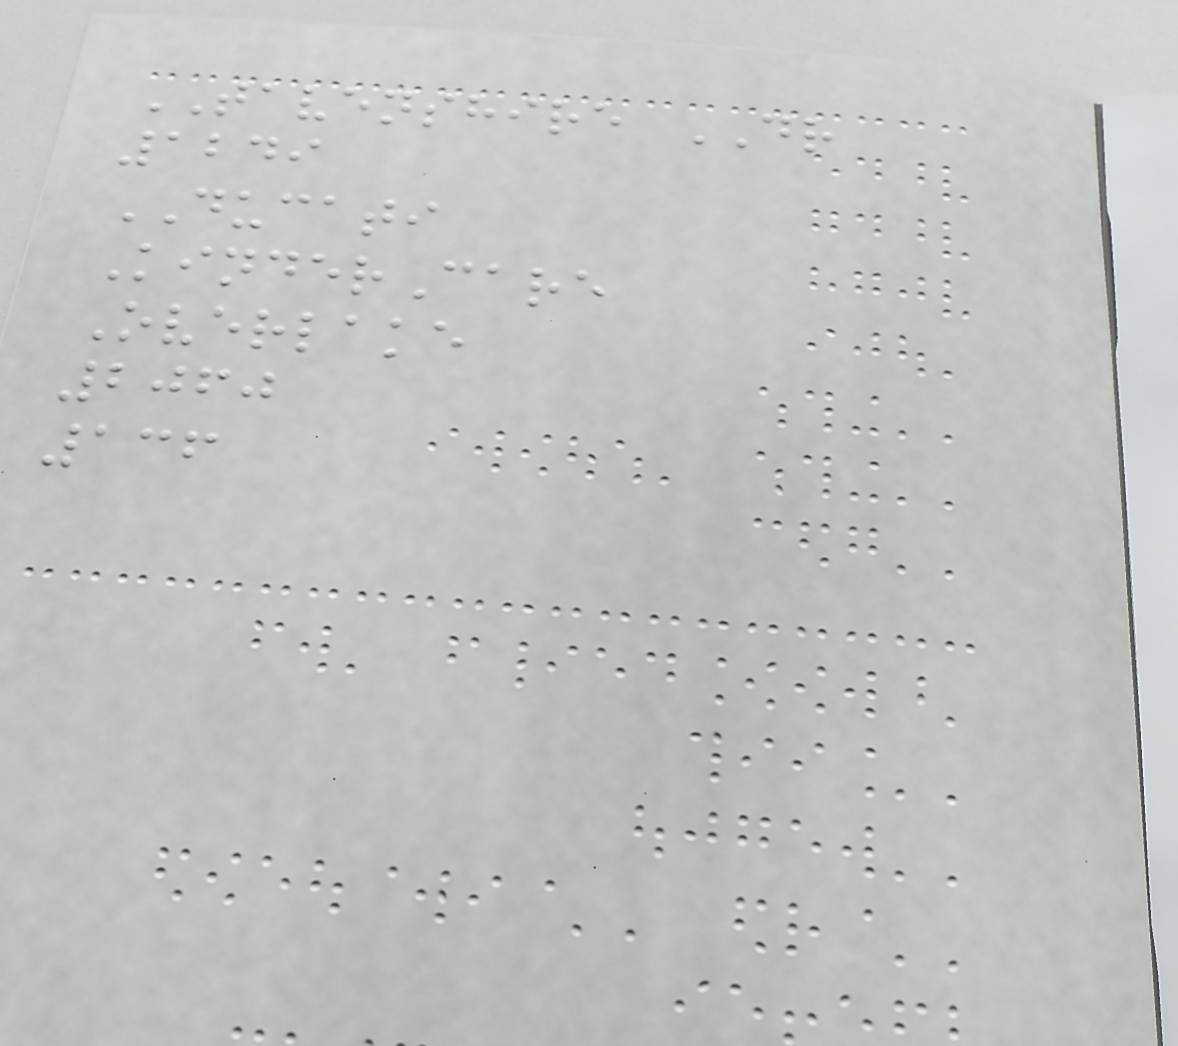TAVENSHIRE DR
1249
DUCATI
KinderCare
Overlake
2060
136
